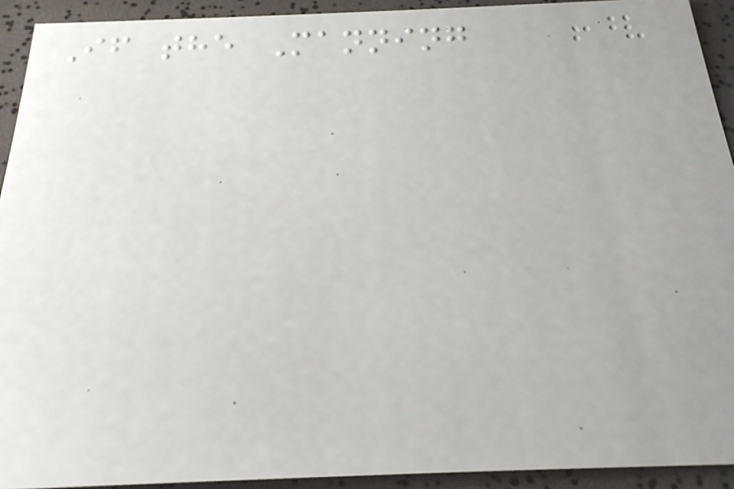If the Manning
